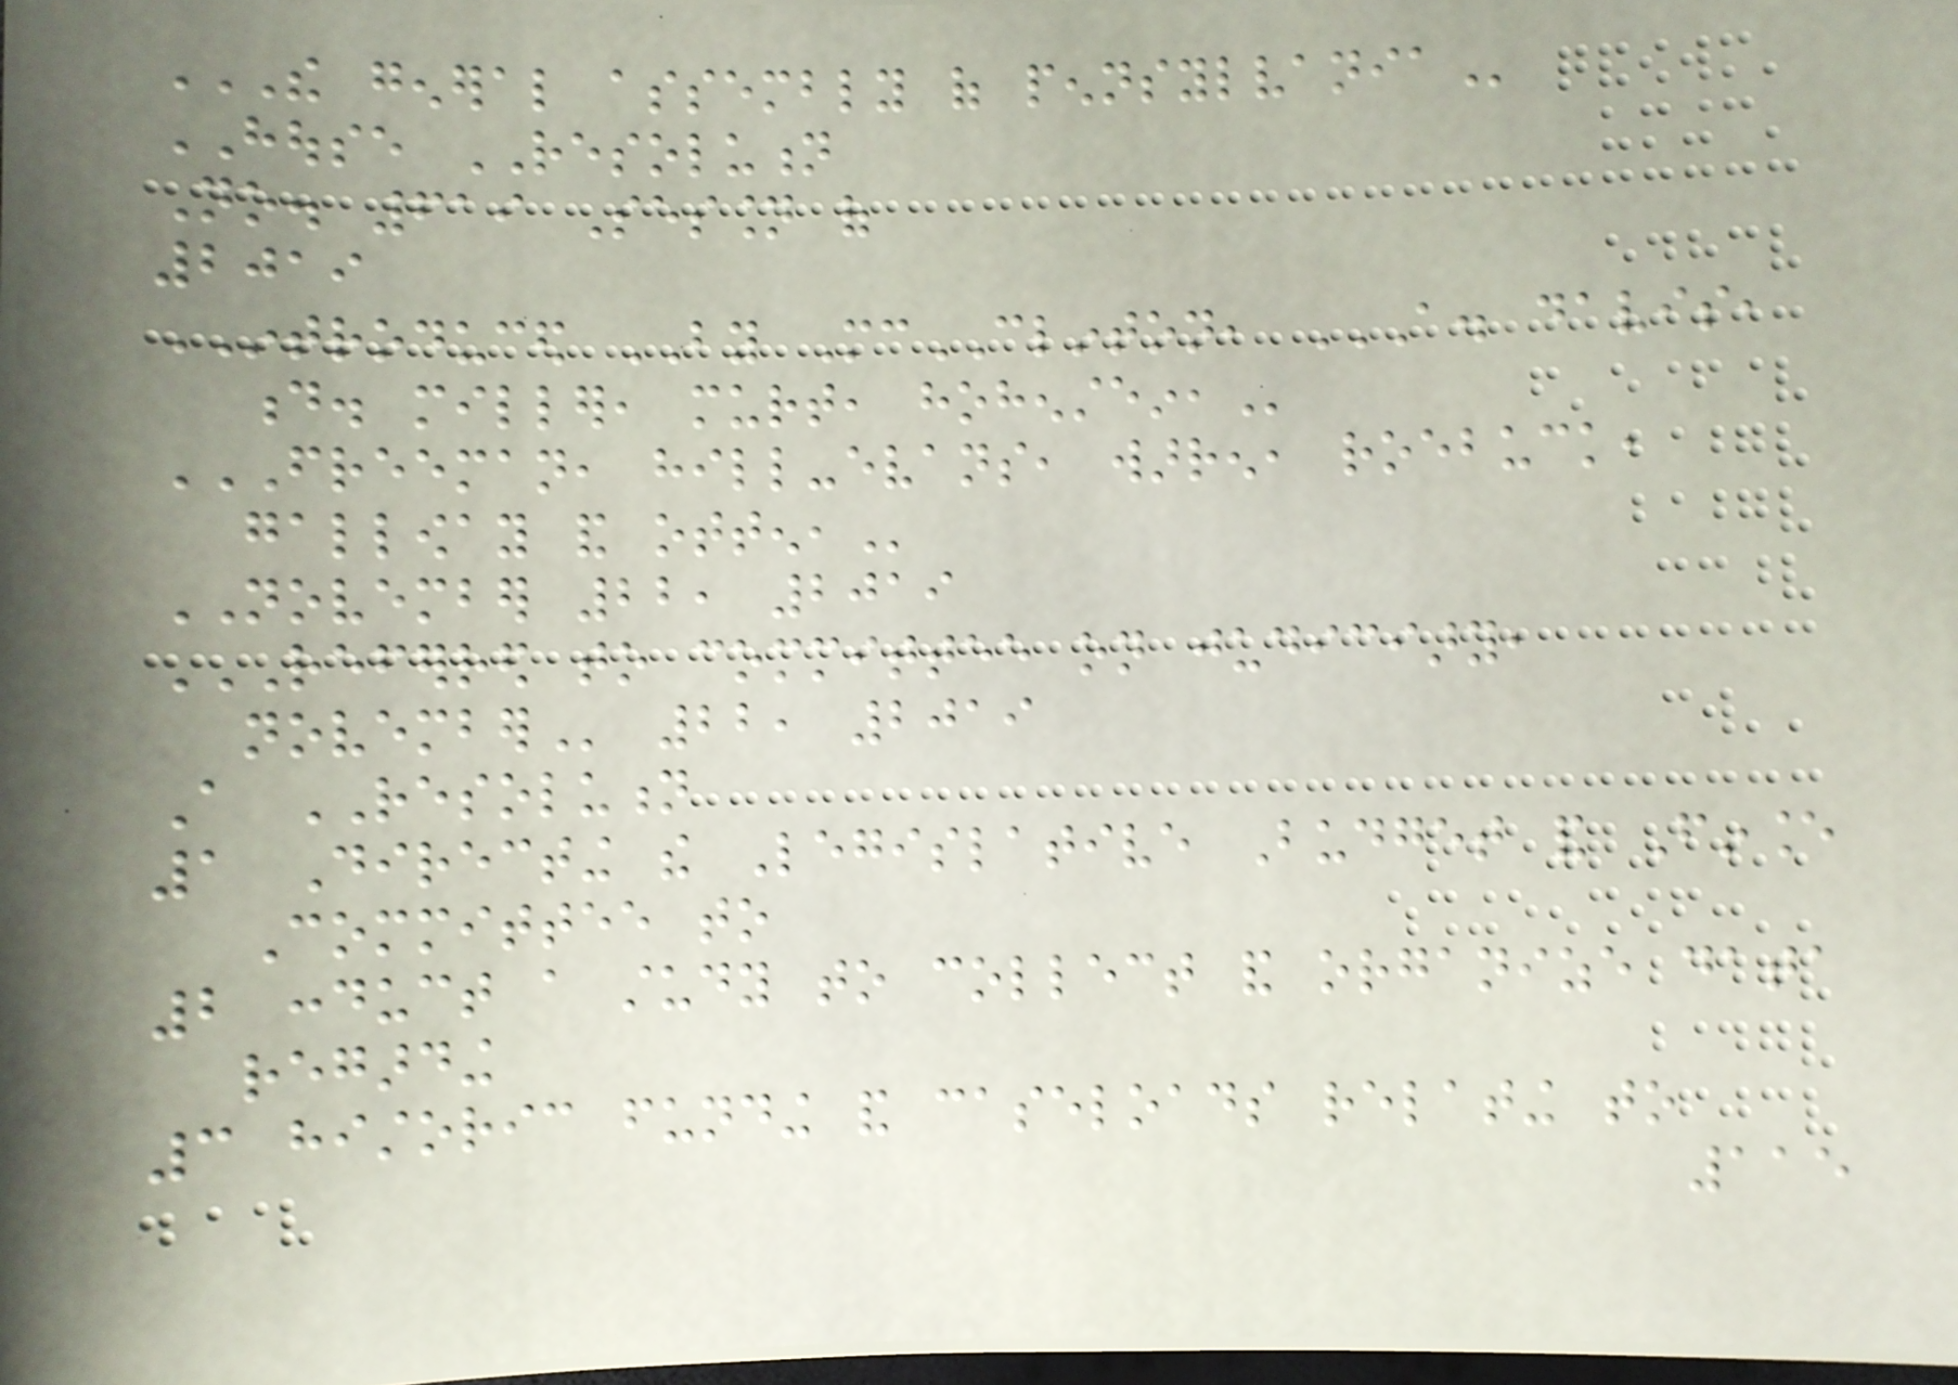THE GENERAL ASSEMBLY OF PENNSYLVANIA
HOUSE RESOLUTION
No. 619 Session of
2019
INTRODUCED BY McCLINTON, A. DAVIS,
D. MILLER, MURT, HOHENSTEIN,
FREEMAN, HILL-EVANS, WARREN, ROEBUCK,
GALLOWAY AND OTTEN,
NOVEMBER 22, 2019
REFERRED TO COMMITTEE ON JUDICIARY,
NOVEMBER 22, 2019
A RESOLUTION
1 Directing the Legislative Budget and Finance
Committee to
2 conduct a study to collect and organize data
regarding
3 historic funding and caseloads relating to
115
